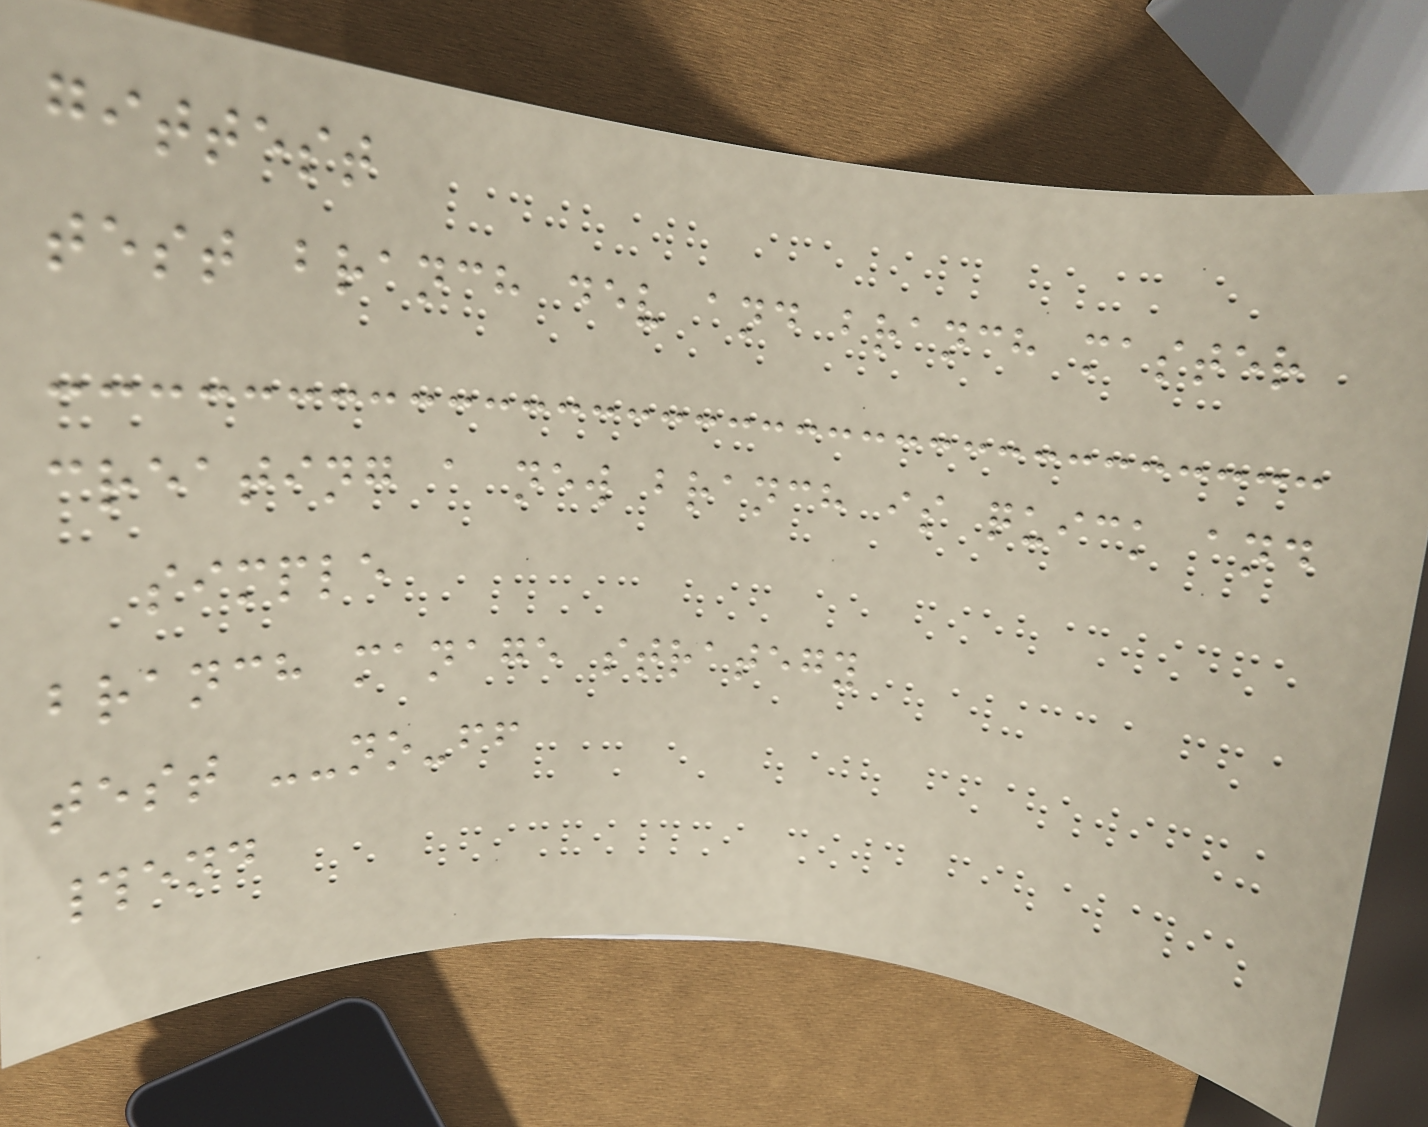gittest
test branch dev and branch master
creating a new branch is quick and
simple
branch manage strategy
test --no-ff
#end
